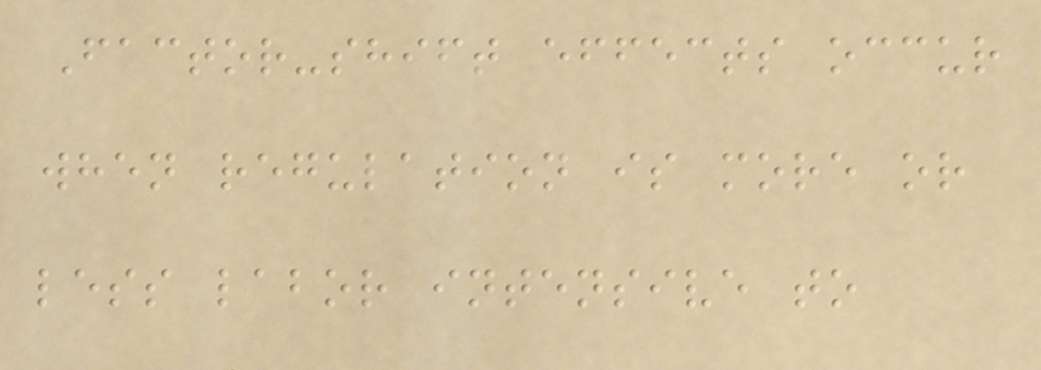Factor-shift effects occur
when regulation is more or
less labor intensive to
